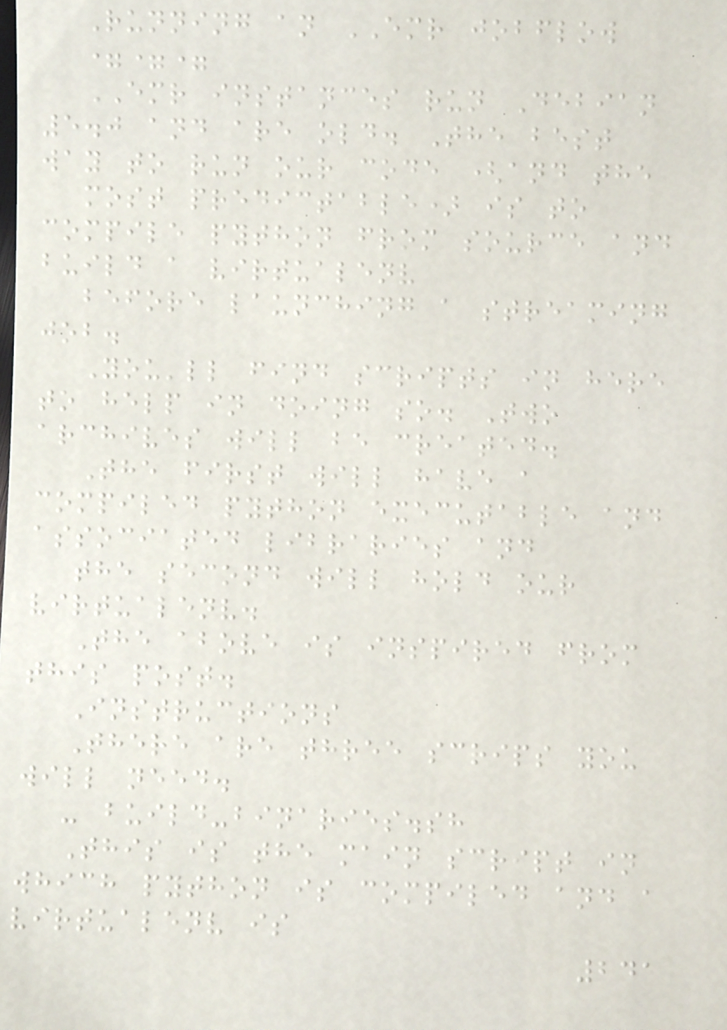Running an EMR jobflow
===
EMR instances run Debian
5.0 and are old. The best
way to run our code (and the
most predictable) is to
compile python from source and
build a virtualenv
before launching a streaming
job.
You'll find scripts in here
to help in doing so. Two
archives will be created.
The first will have a
compiled python executable and
associated libraries and
the second will hold our
virtualenv.
The above is inspired from
this post.
Instructions
There are three scrips you
will need.
- build-binaries.sh
This is the main script in
which python is compiled and a
virtualenv is
241
